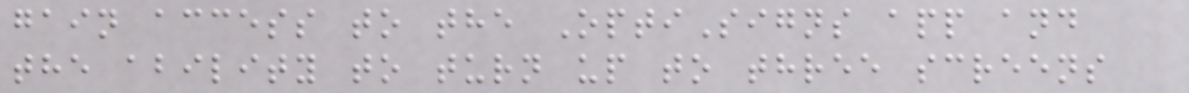gain access to the OptiSigns app and
the ability to turn up to three screens
